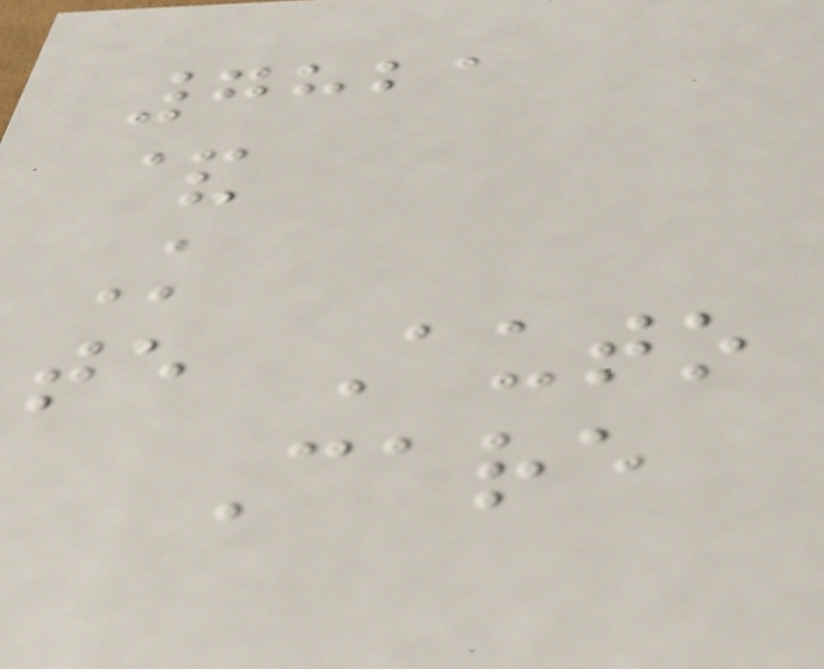7821
&
K
te Auto
Care
